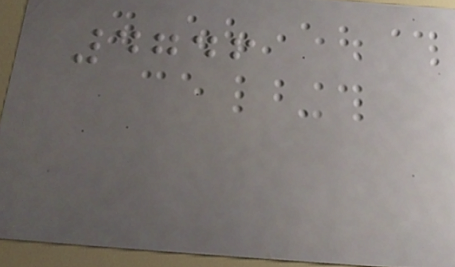4746
